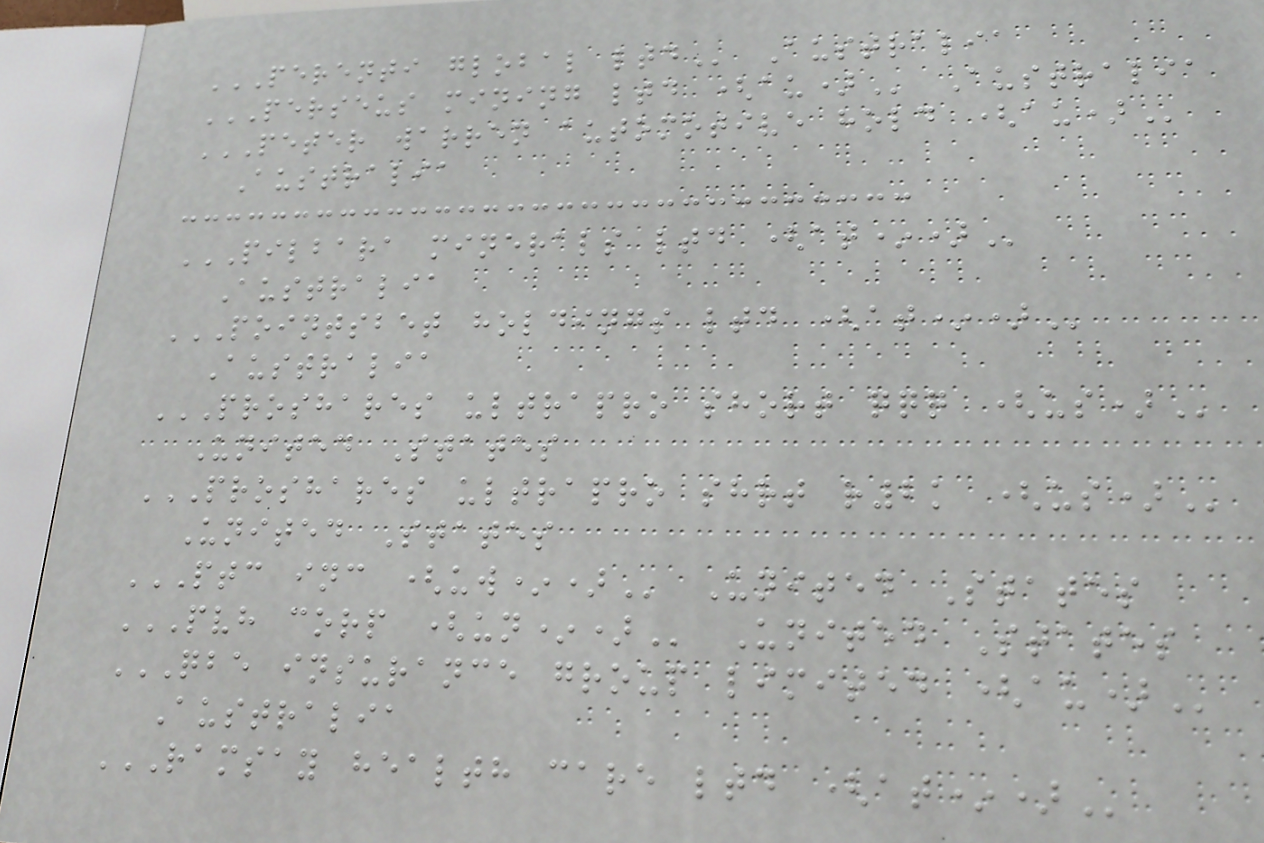PERENTI GLOBAL LTD Australia
PERSEUS MINING LTD (AU) Australia
PETER WARREN AUTOMOTIVE HOLD (AU)
Australia
PILBARA MINERALS LTD (AT*)
Australia
POINTSBET HOLDINGS LTD (AT*)
Australia
PROSHARES ULTRAPRO SHORT QQQ (US)
United States
PROSHARES ULTRAPRO SHRT R2K (US)
United States
PTC INC (UW*) United States
PVH CORP (UN*) United States
QBE INSURANCE GROUP LIMITED (AU)
Australia
RAMSAY HEALTH CARE LTD (AT*)
